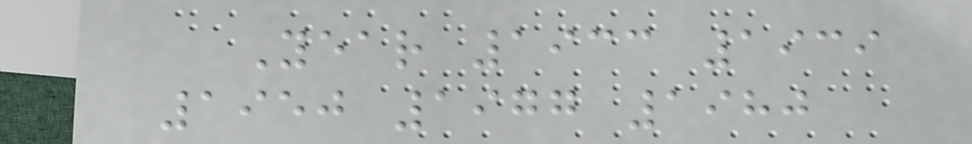Year 1933 1939
1950 1977 1980
